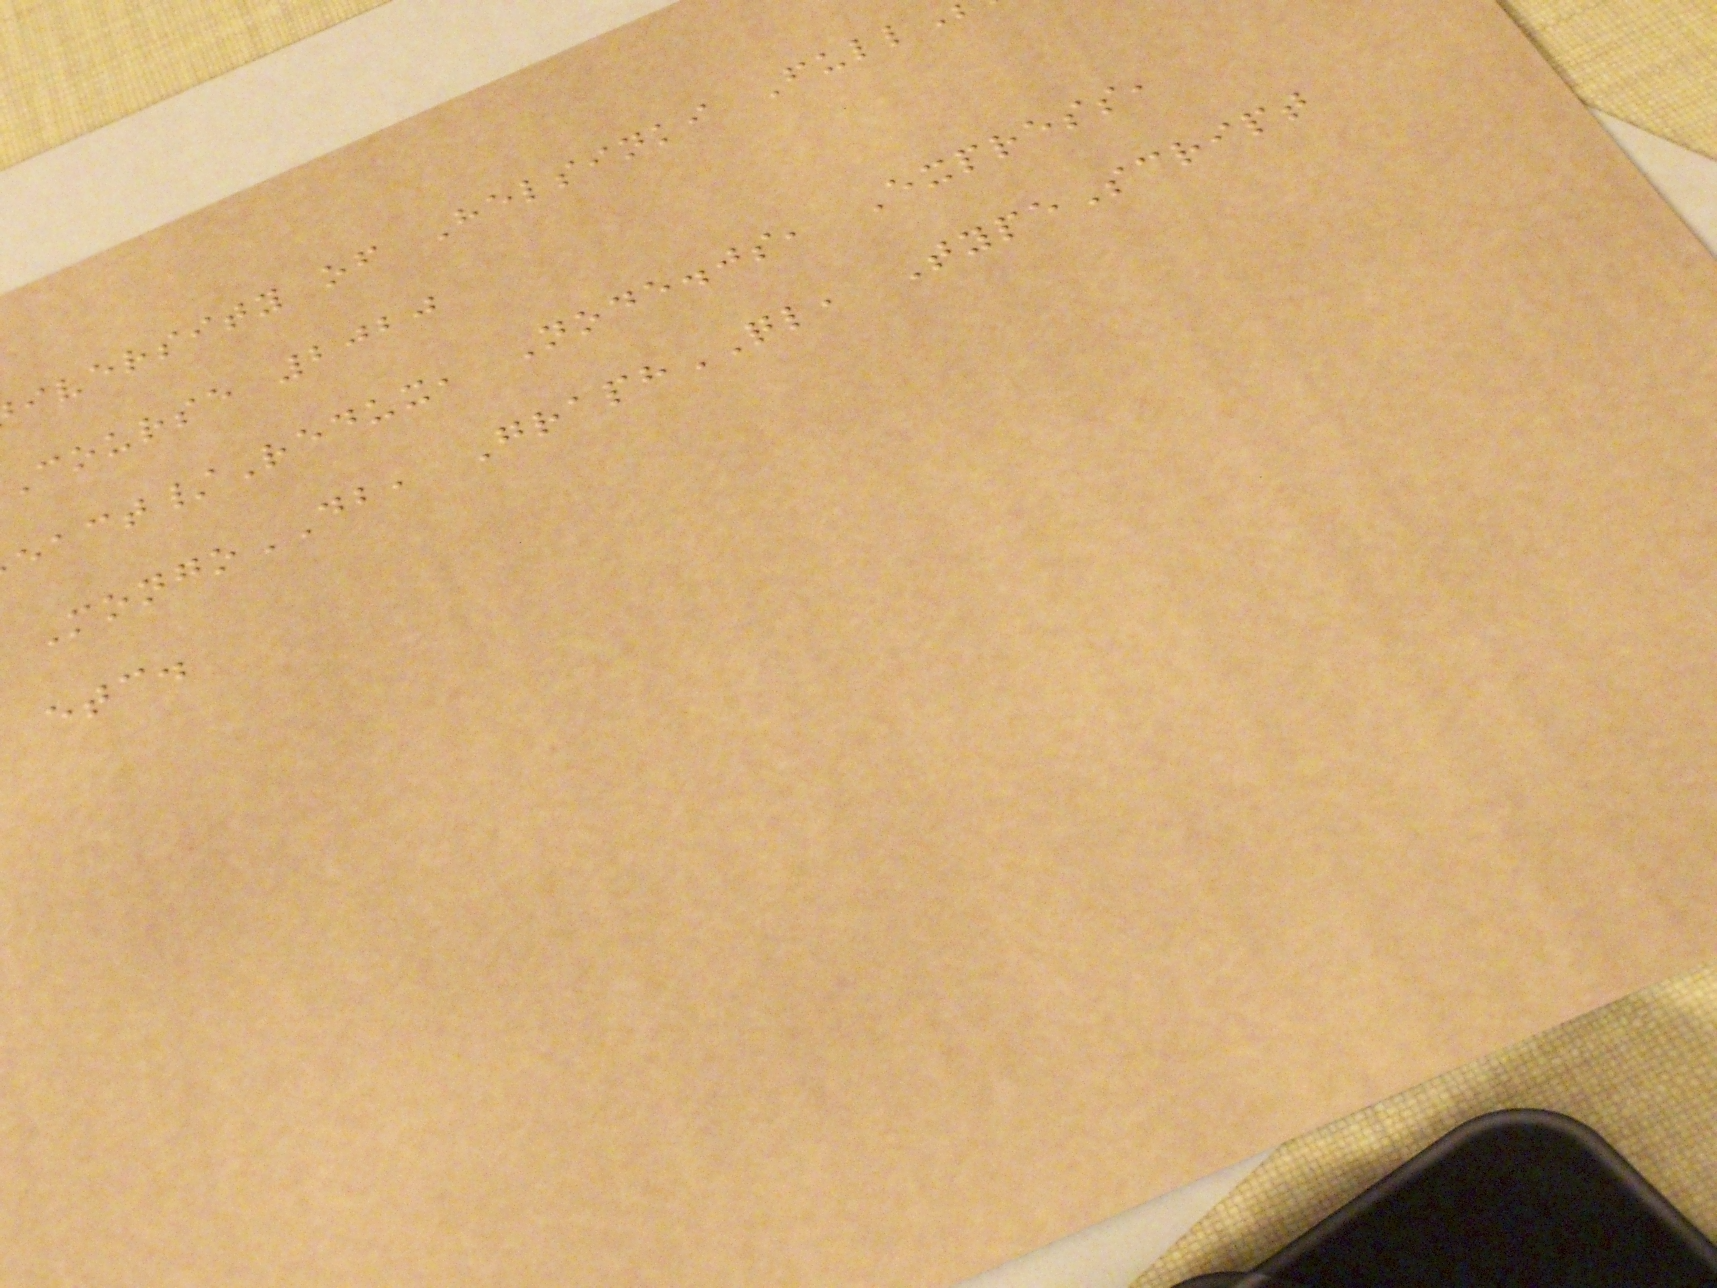iversity of Helsinki Full
Course 2020
eact/Redux, Node.js, Express,
MongoDB, GraphQL, TypeScript
etc.
